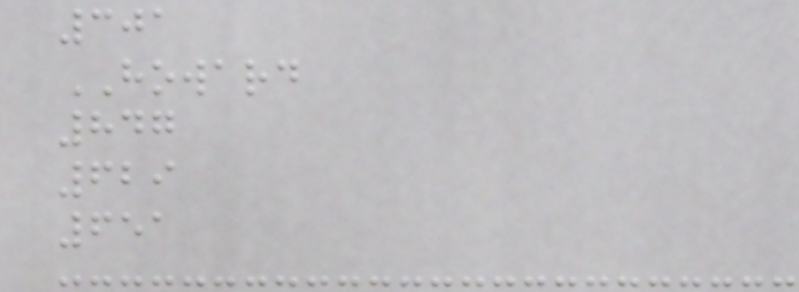301
HOWARD
847
629
651
